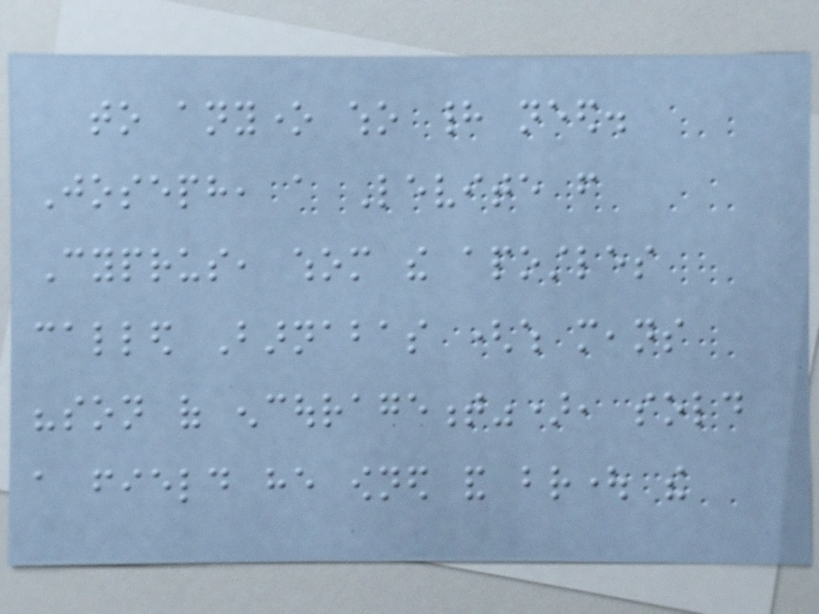to anyone who had need.
Joseph, a Levite from
Cyprus, whom the apostles
called Barnabas (which means
"son of encouragement"), sold
a field he owned and brought the
